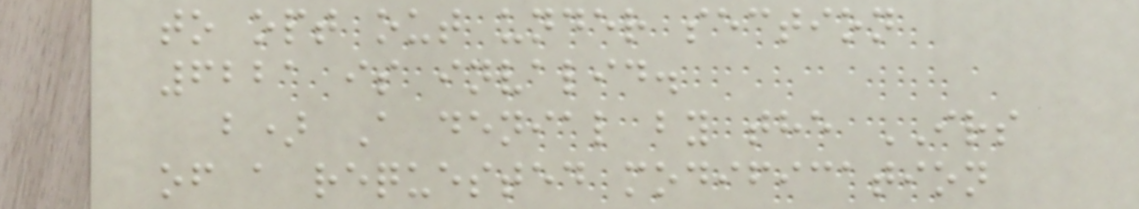to opt out under section
6221 is invalid.
b) A denial by the IRS
of a requested modification
